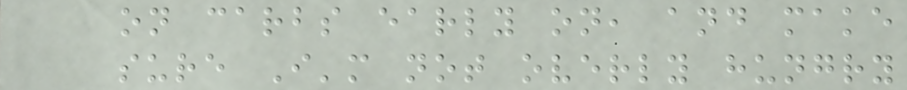on carbs early on, and make
sure I'm not overly hungry
